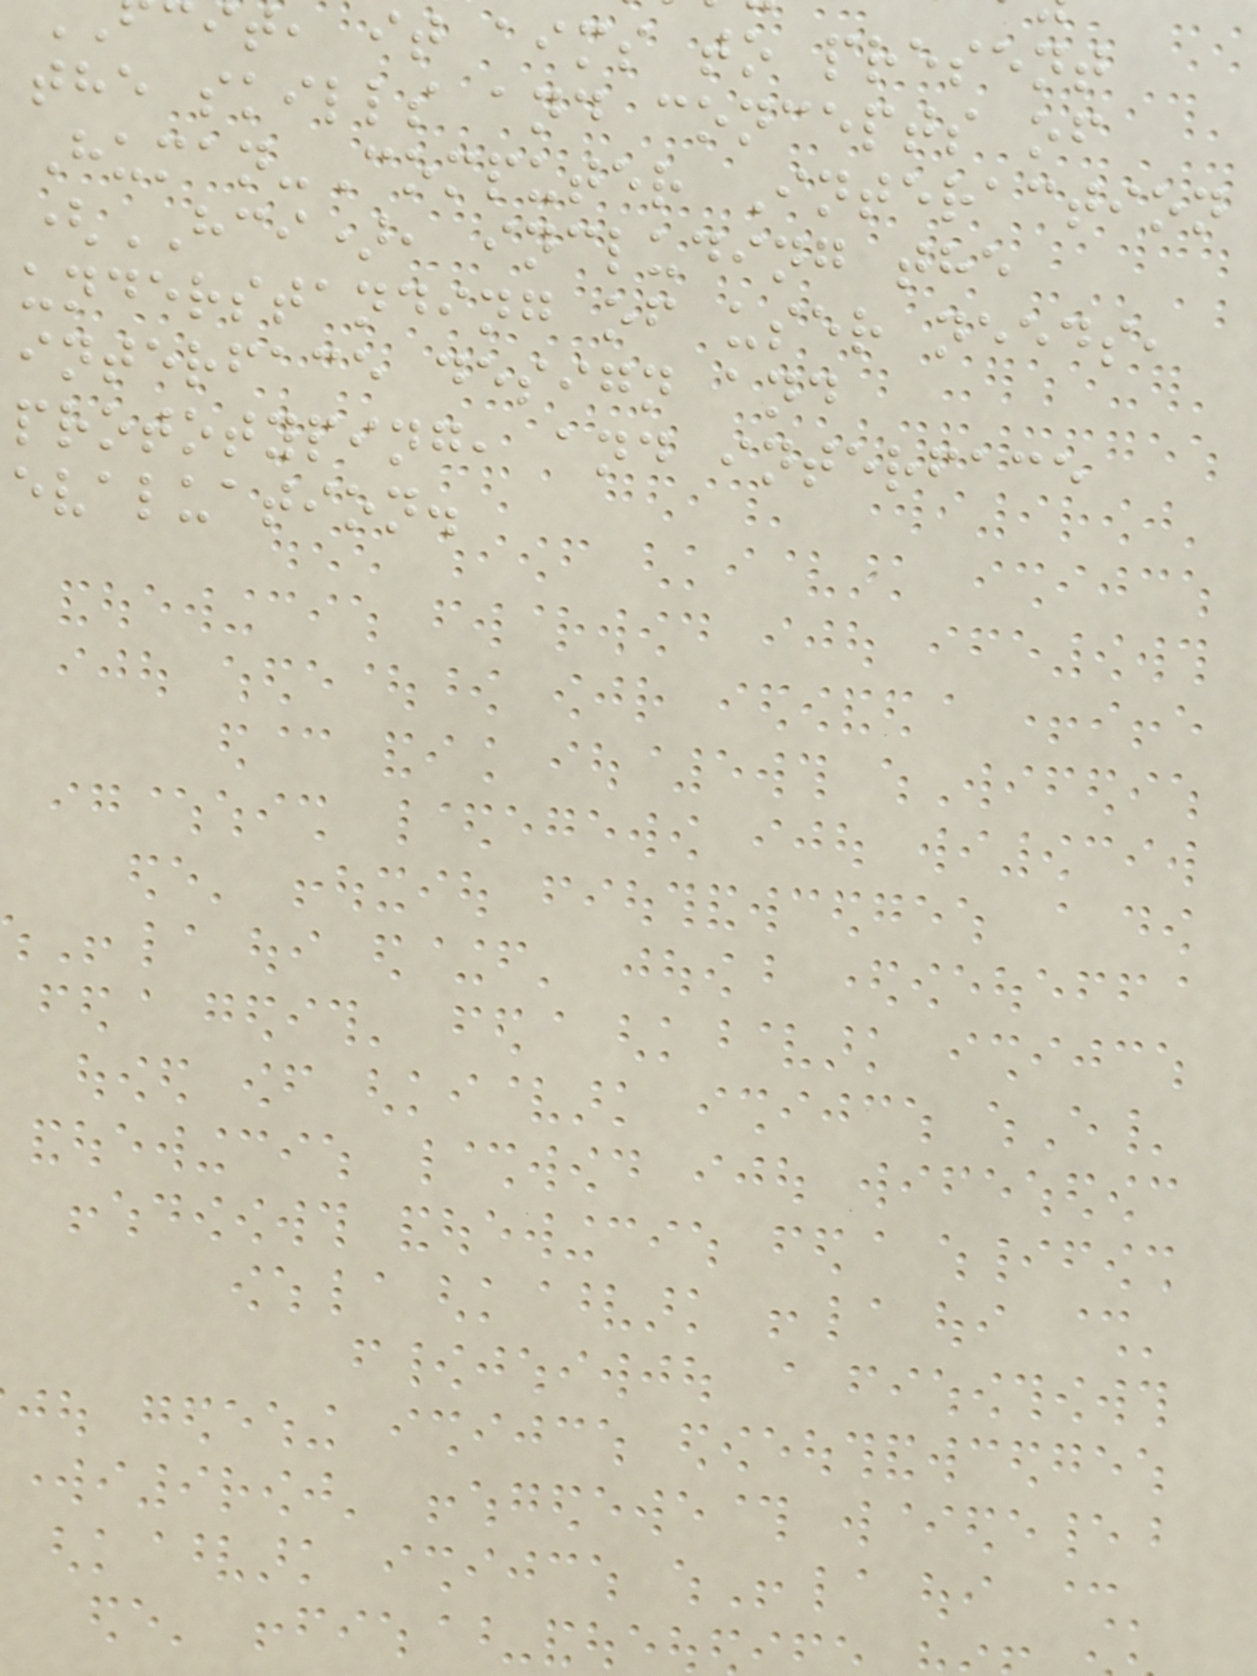it, it aims to present
the skills and concepts of
Human-Computer Interaction
(HCI), including the
understanding of user needs,
interface design and
prototyping, and interface
evaluation.
